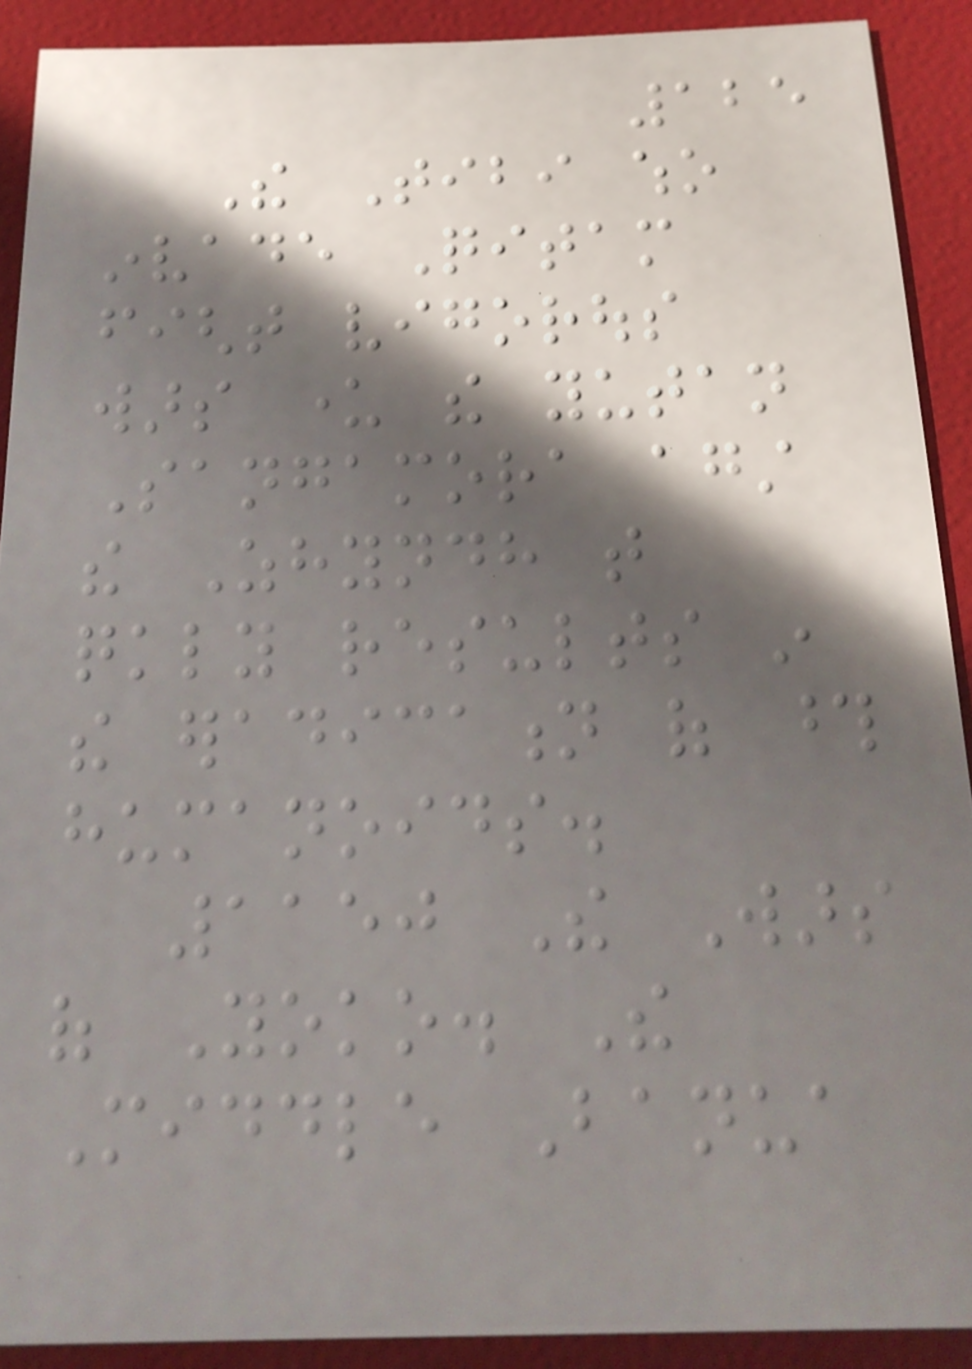125
The Tibi who
invade Qitam
fight vigorous
wars under the yutan
Sangamora against
the Zhyndh that
quickly results in
the eradication of those
humanoids.
1150 The Wars
of Yoko. The
Middle Banua
